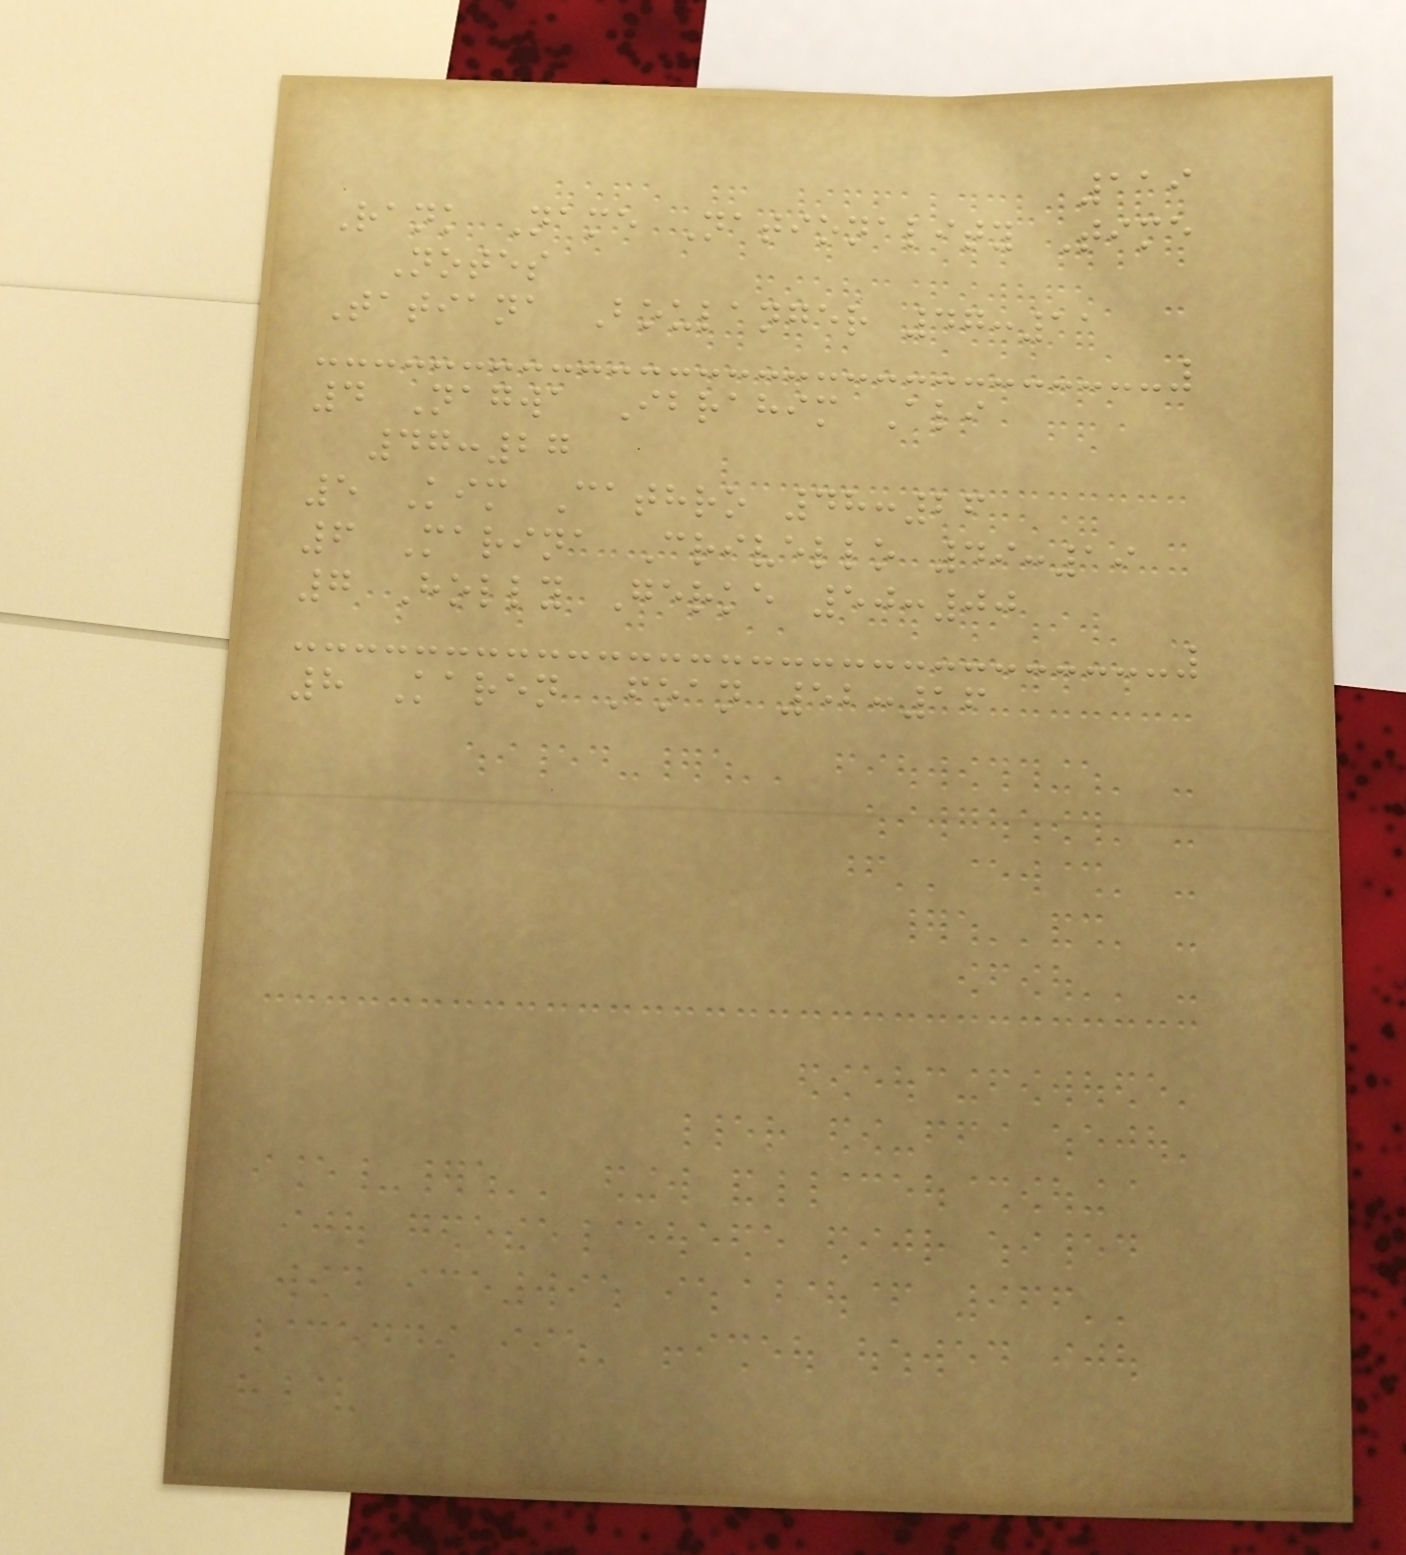119
Rank Name Nationality Time
Notes
Tatiana Boulanger 47:11
4 Nagwa Ibrahim Ali
47:27
5 Kim Cathro 48:26
6 Marina Crivello 49:19
7 Holly Gerke 50:00
8 Karen Foan 52:16
